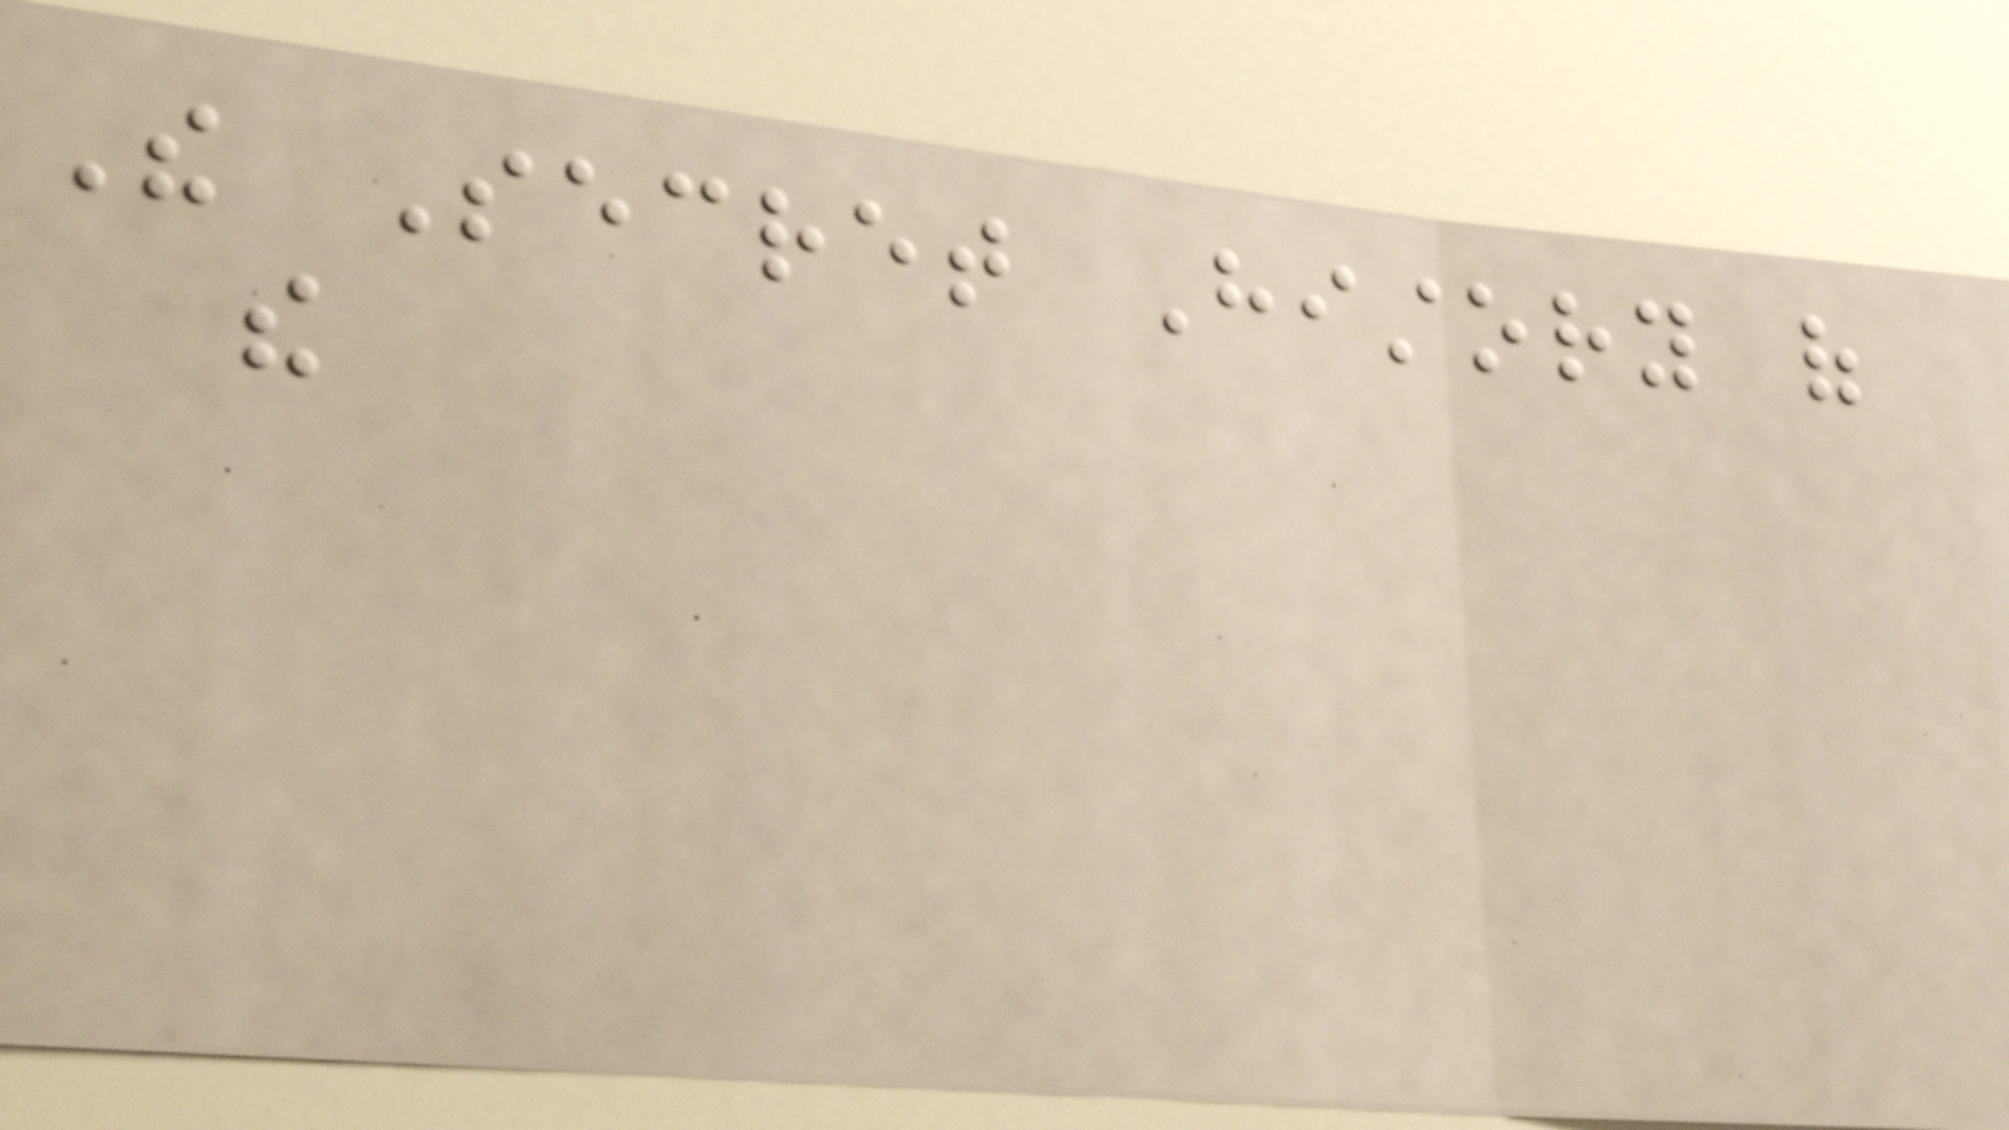The Secret History of
the
